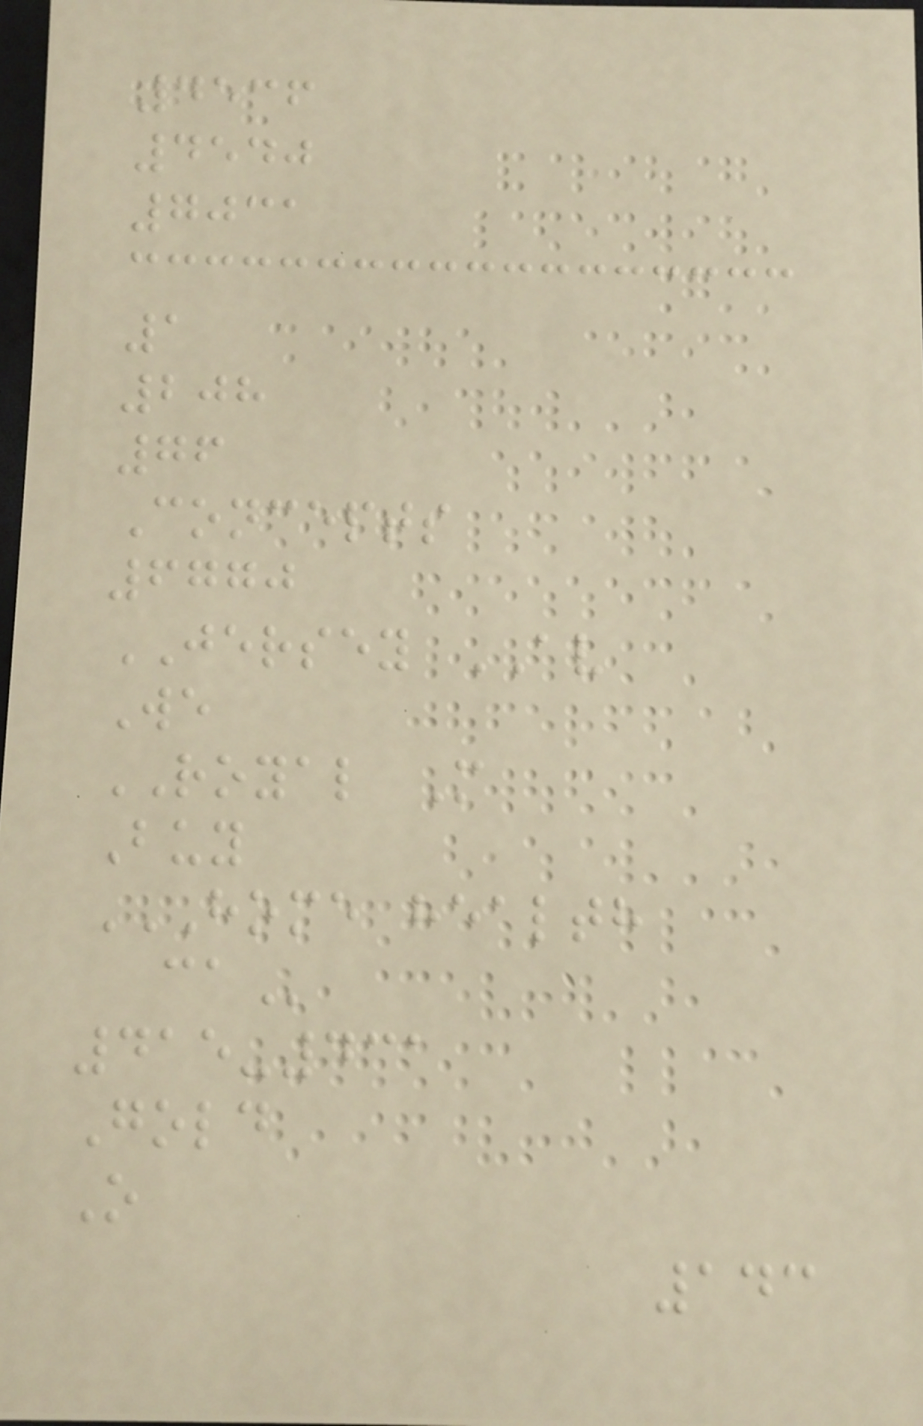4536
4540
7031
1
208
76
Concepts
6770
JERSEY AV
We
ROYAL M
Buy
HOME HEALTH
CA
415-431
Gold
O
143
